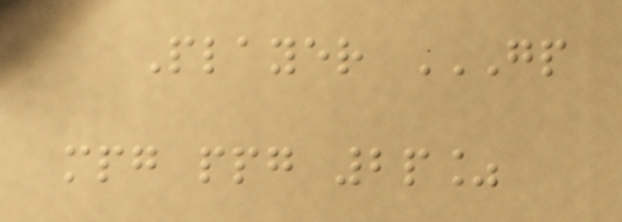Player GP
MPG PPG 2P%
